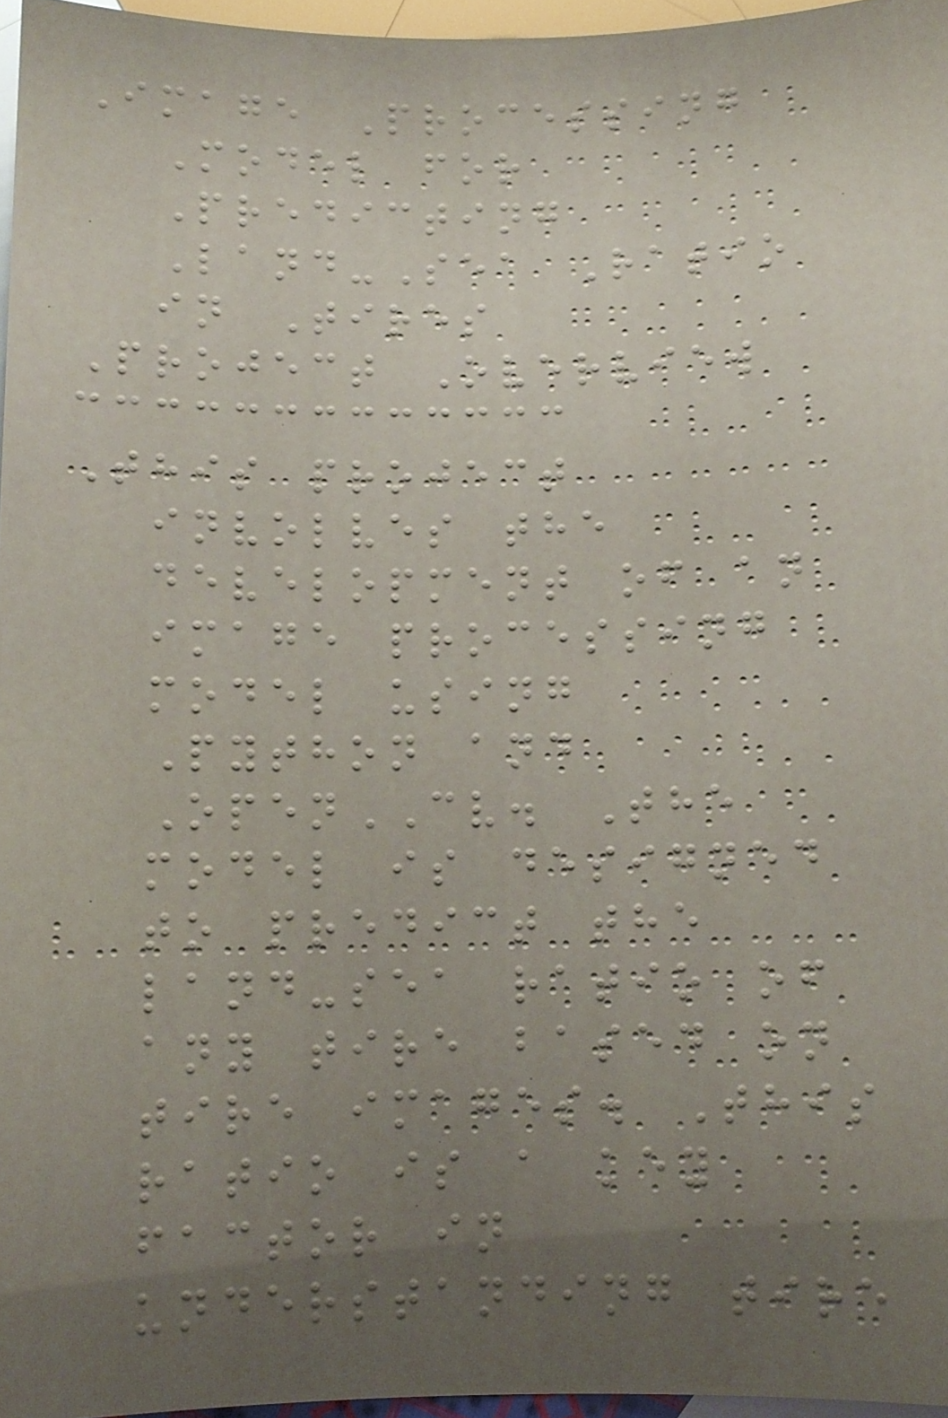Image Processing
Model for
Predicting
Land-Sea Ratio
in Tires
Project Overview
This project
involves the
development of an
image processing
model using
Python and
OpenCV. The
model is designed
to predict the
land-sea ratio of
any tire based on
tire images. This
ratio is a key
factor in
understanding tire
